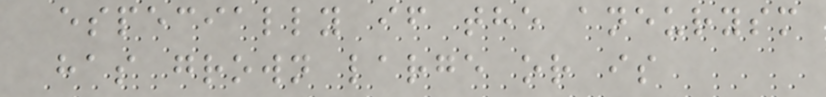especially if the aneurysm
has grown large or is
